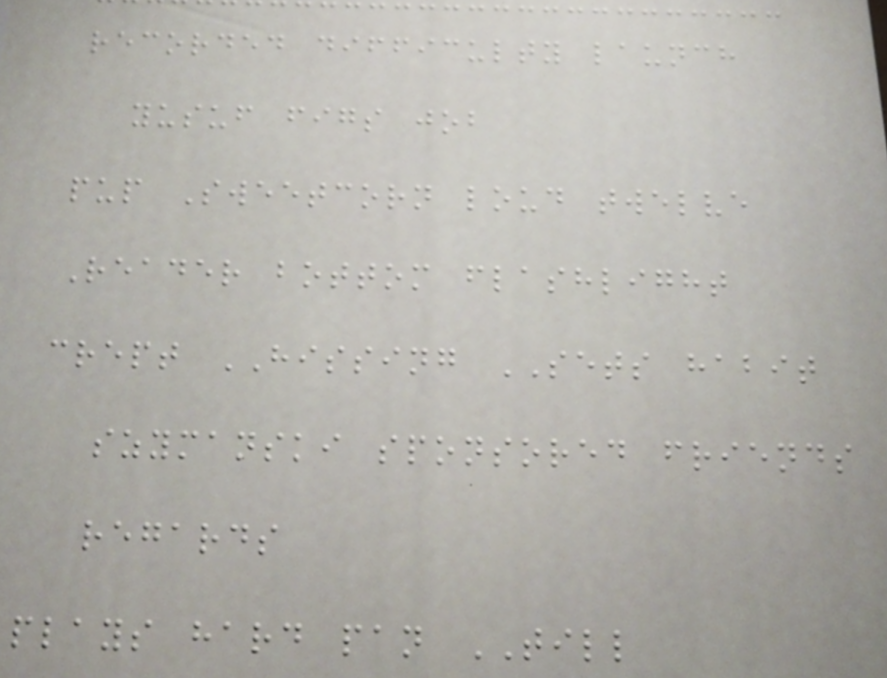recorded difficulty launch
yusuf figs job
pup Sweetcorn loud twelve
Reader bottom flashlight
crept HISSING SETS habit
szymanski sponsored friends
regards
plays hard pan TILL
